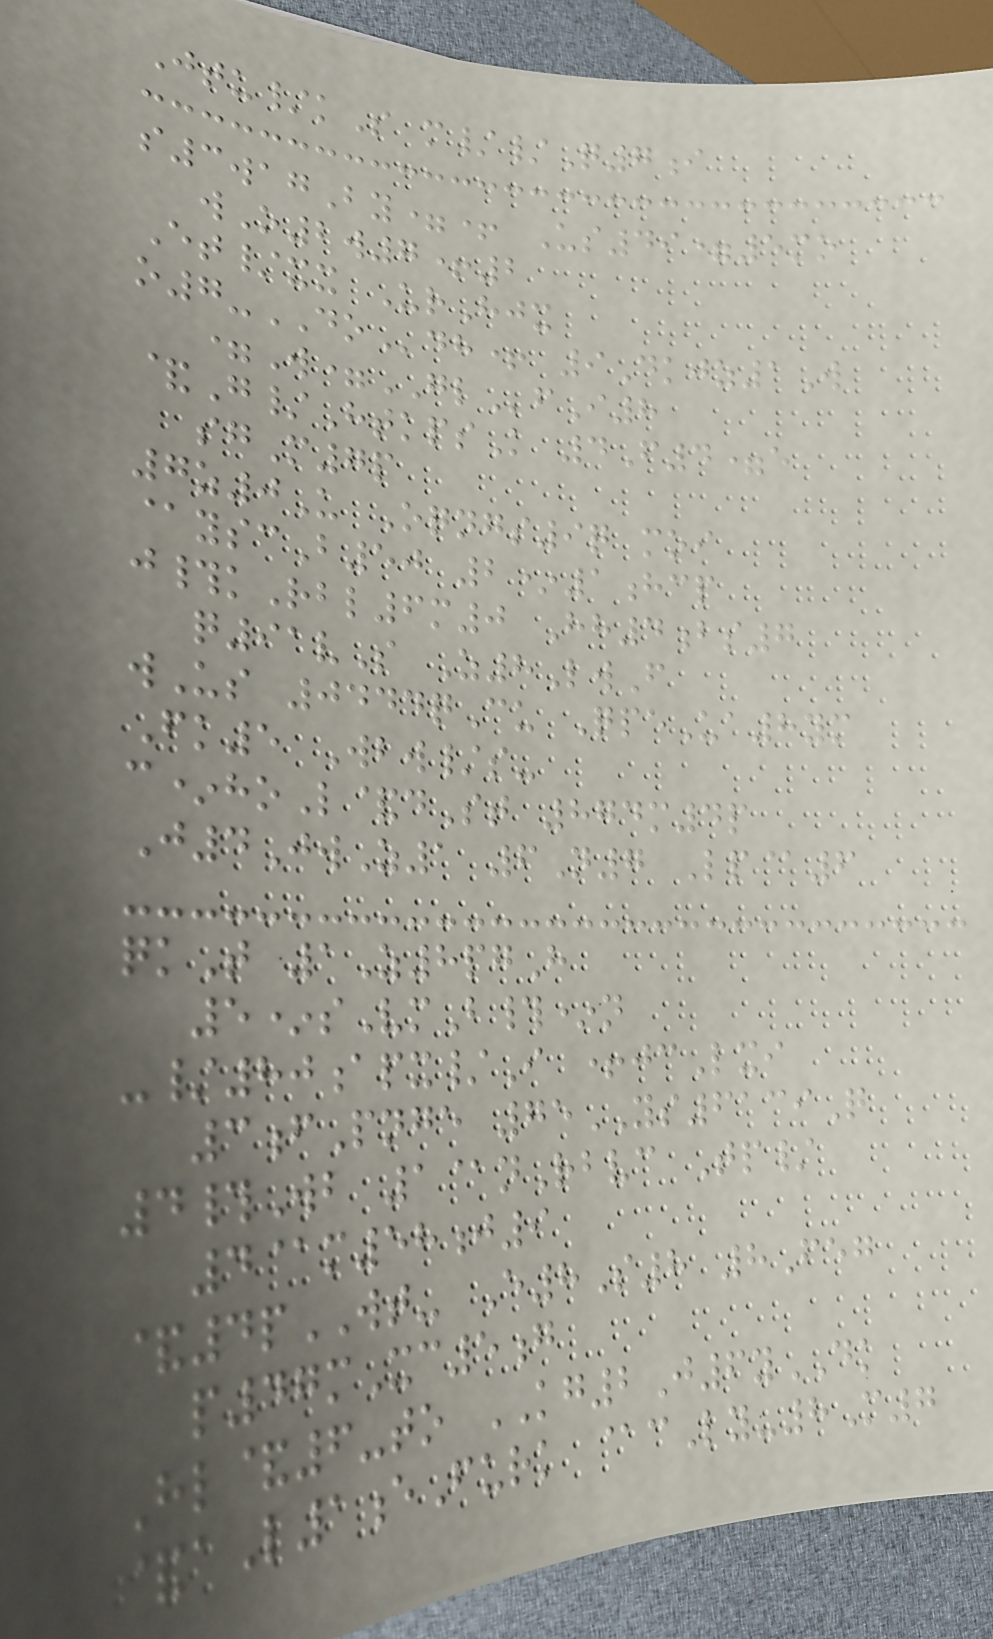Jtu/kS m//Q7i
s3wagBy=+ Us49=5mo
wO2w7+2
Et/xx UrHjx
o7-DOdh+ 9Dkjz1W
=W=GLfI8
&G/HtkpsK 4F4=e
sgM7p
7z0U Oqngs9q moi
@yscB50 2*1hcp
j#kRbl6m0 Hh4bs7
q91vS Z8LwF
wUs 0444qCu QpeUa8ym
Fk5 Wbw/s-
c*hoL&dSt 874m4p
J4JwZ1 6N7 Lp@6
qkT 1Z8pgH
5*sVmB#*n
-/80apx/I +jcLxi
3fPnge 75YS6139Q
4#Wb 1@nRbvc Tp/
4@m58j9
&4pWT- E8S8 8Feg
p47mXc5g
Hl&6-to KG2J6yDK
&aL1eFurk @cLy-8M7
